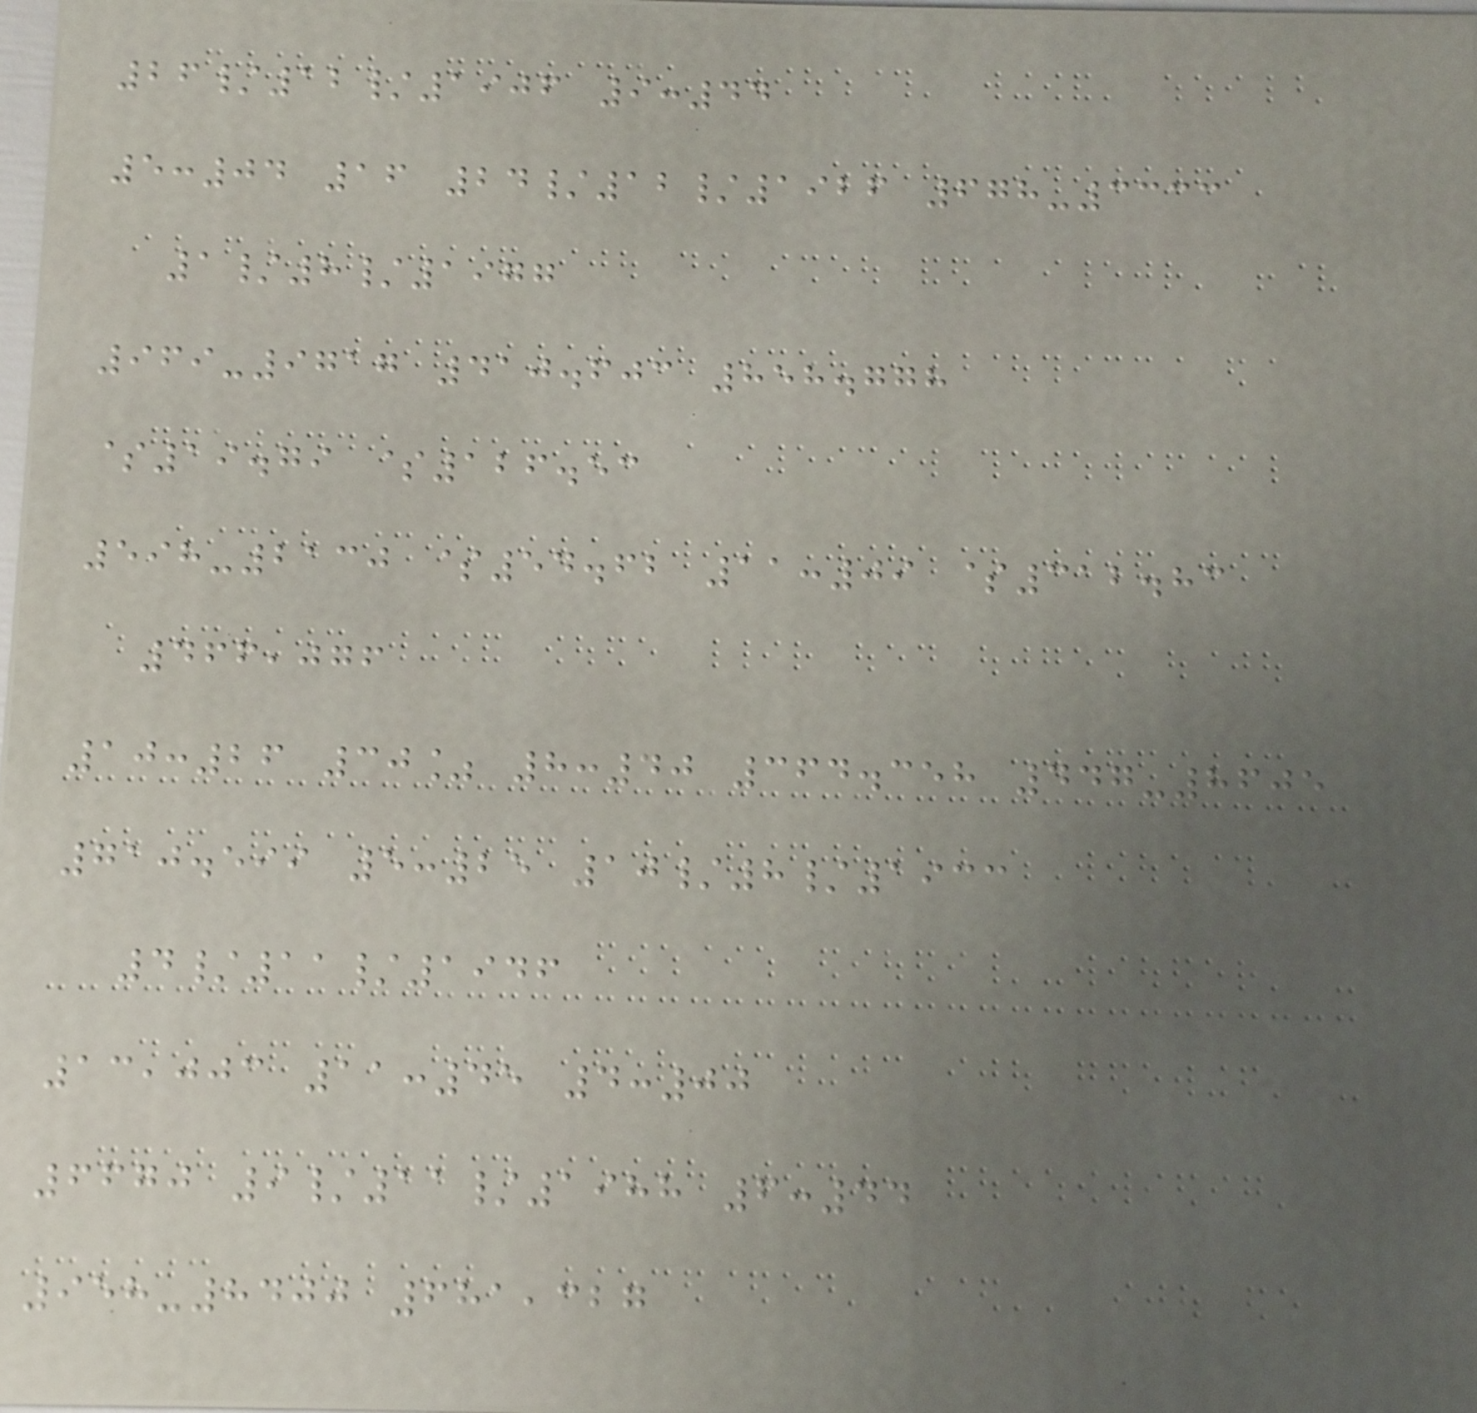26/12/1906 9:44
5:04 16 24/12/1926 678-3333
1/8/1977
969-9717 410.603 858.778
$19.79 $126.53
598-2130 $54.62 11:09 $312.83
466,076
10:26 30% 8:40 364.358 447-8605
710.599 5:25 10/8/1933
4/11/1946
13,003 11:45 4:00
6670 9/11/1988 6:44
958-8400 681,327
